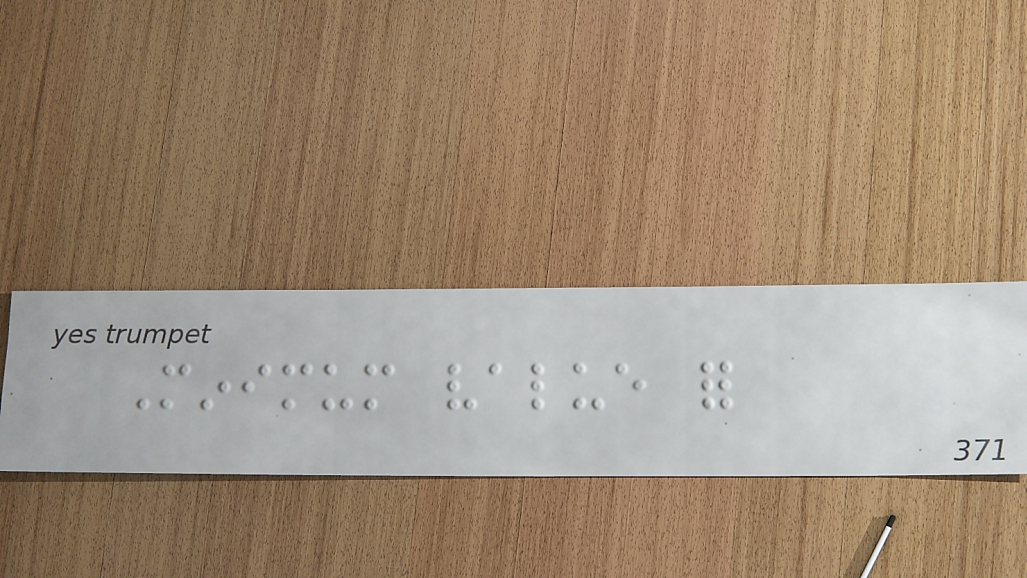Minimum value for
